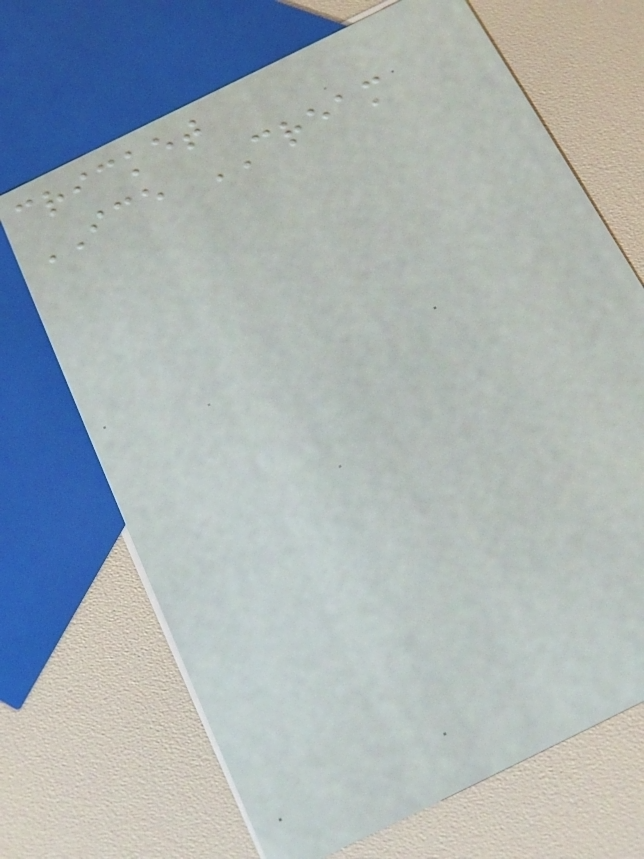cricket
ICE CREAM
